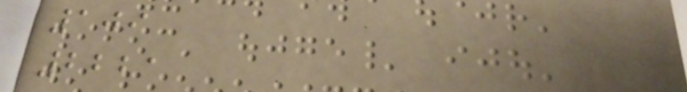109
2221
